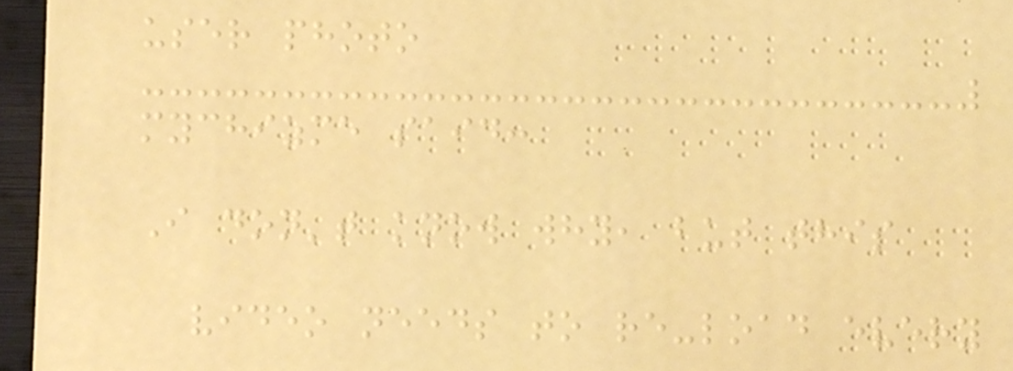user photo
mychizme said:
I don't know why, but this
video needs to re-load every
